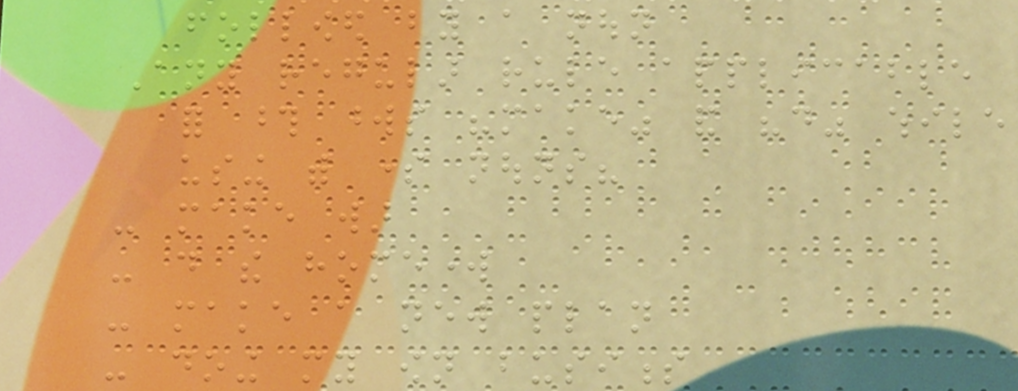followed by a noun
Any regular rule applicable
for those words "make" and "do" while
using with some nouns?
- make war
- do the homework
- make a new plan
- doing my own business
